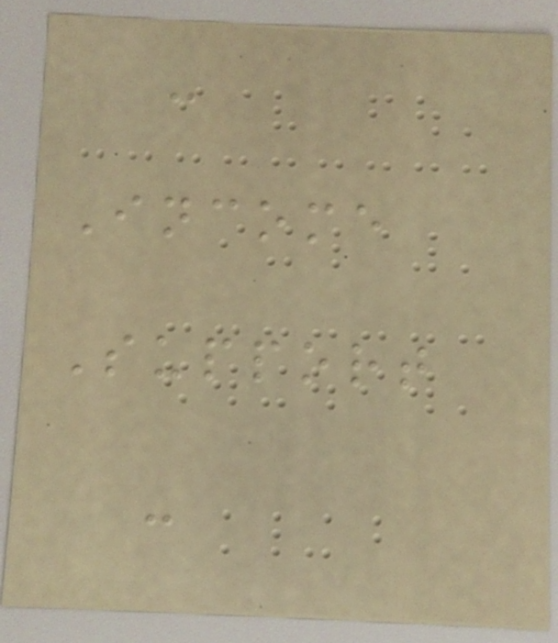-
Income
Support
-
